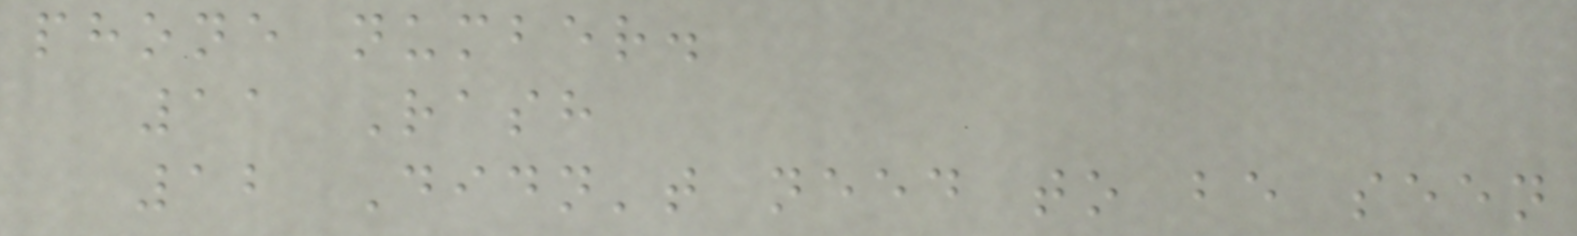phone number.
11 Rash
12 Didn't need to be seen
